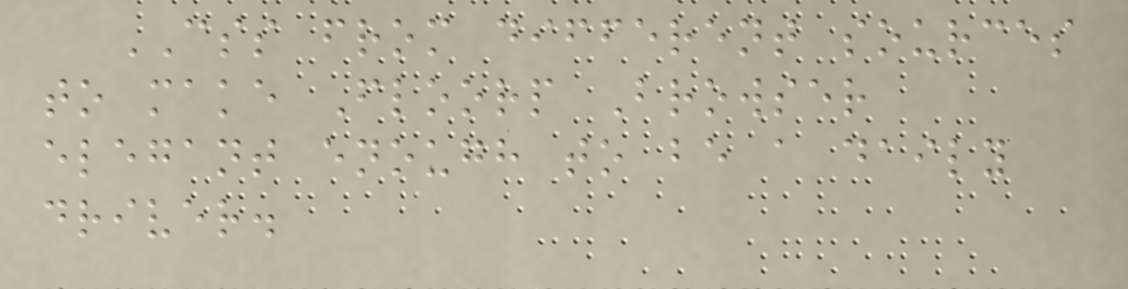CSS from different sources
to make Floorp Browser
elegant enough to be a daily
driver.
